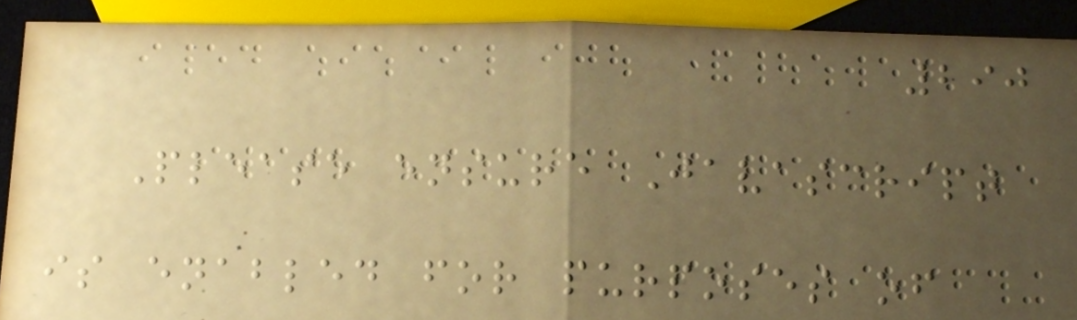290
Please ensure Javascript
is enabled for purposes of
